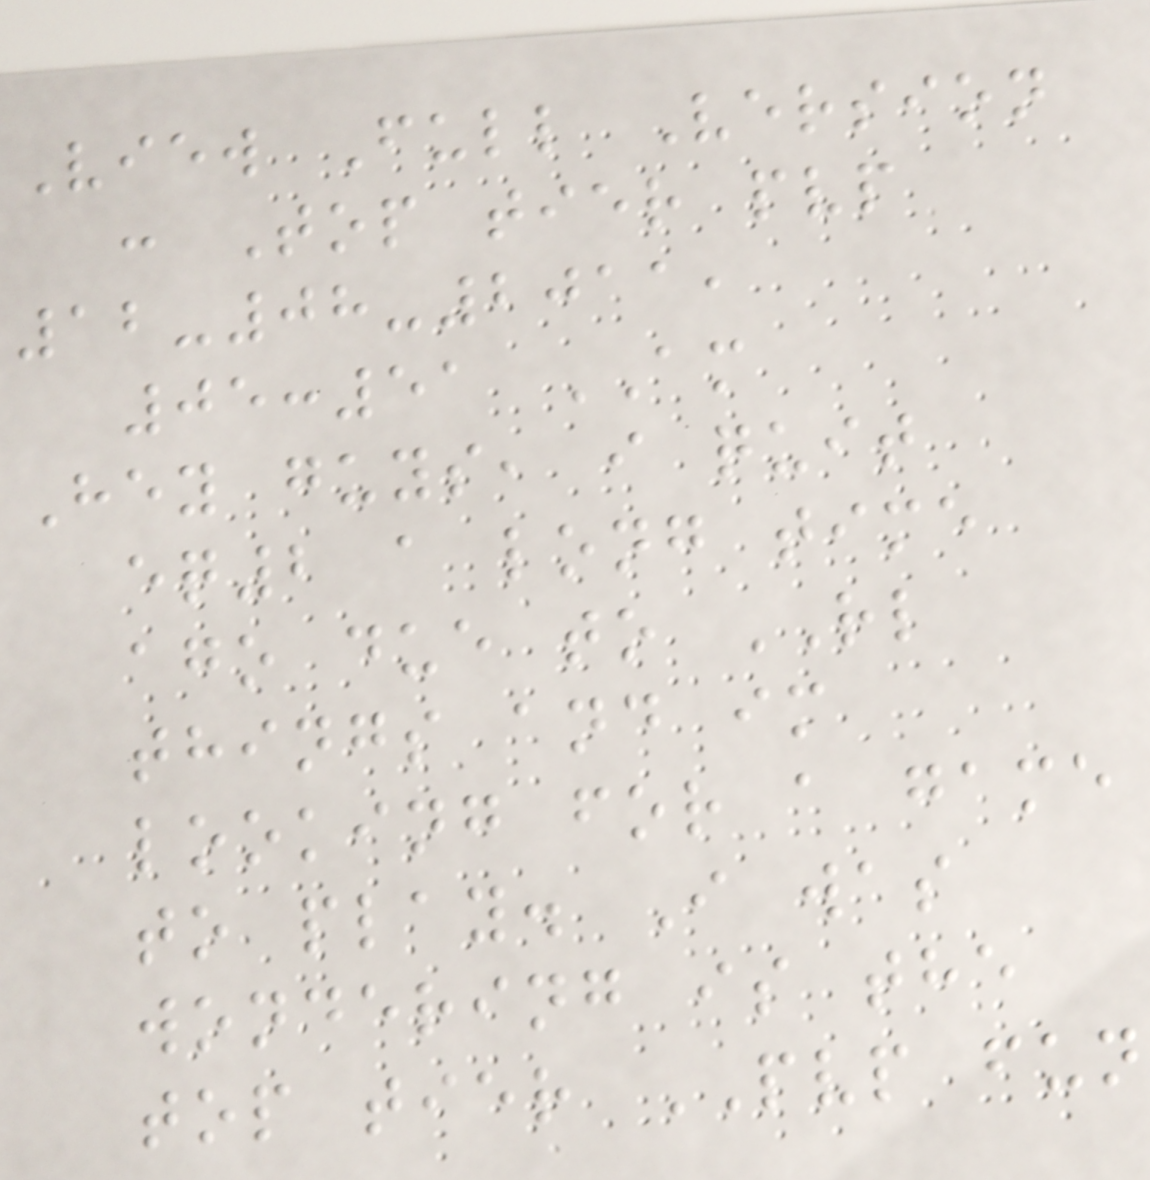View Full Version
: Top tier pvp
12-08-2011,
05:51 AM
Hey guys, i quit
eq2 a long time
ago due to RL
things and im
looking for a game
to play. I was
wondering is the
top tier PVP fun
